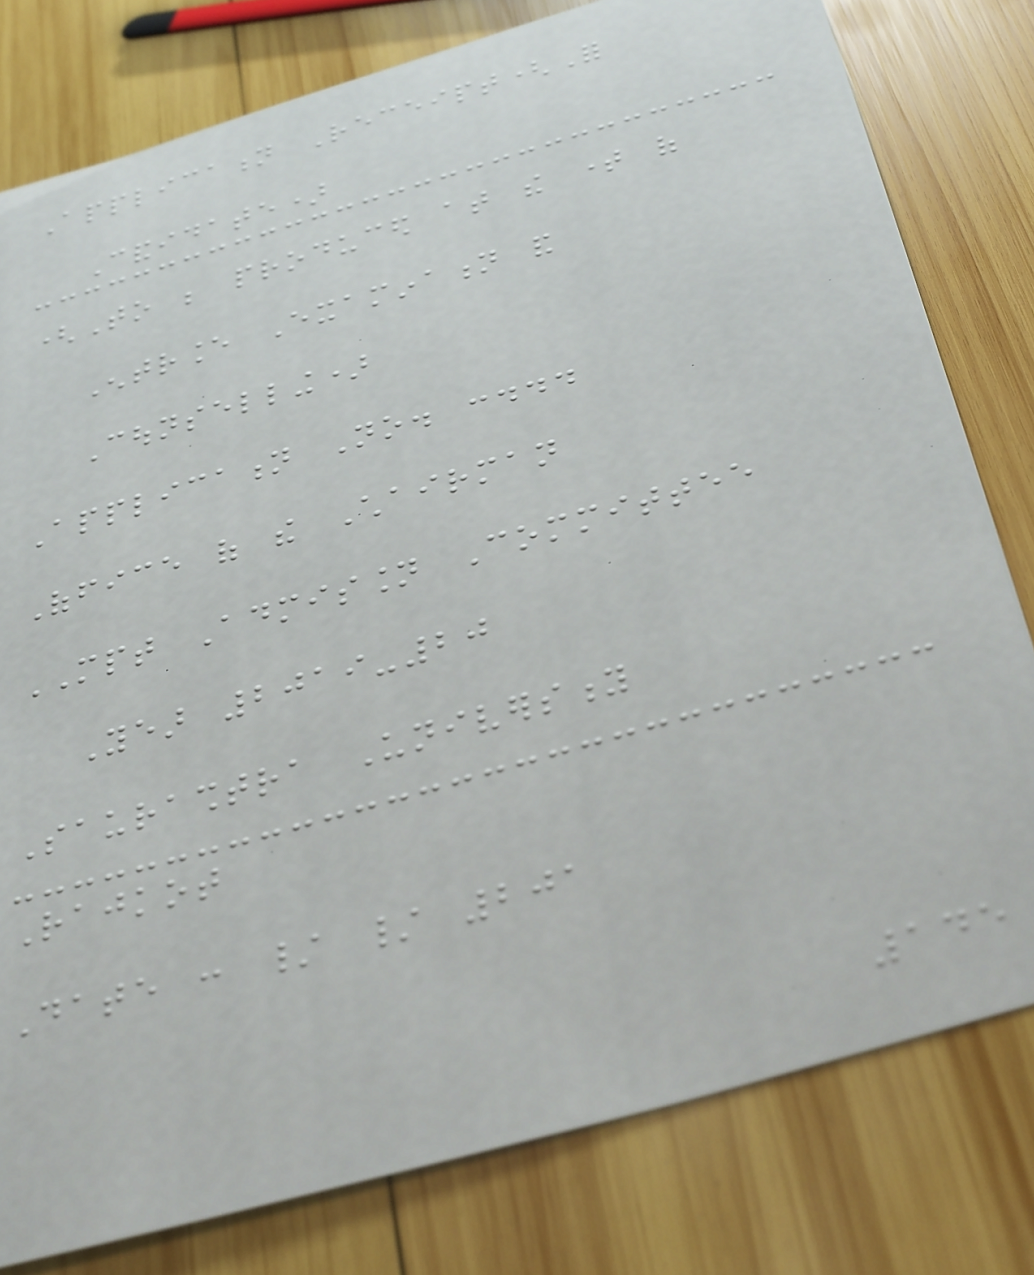Application Receipt(For
Candidate)
(To be produced at the time of
Entrance Examination and
Counselling)
Application No. :...
Office of the Chairman
MPT Admission Committee
Year 2019-20
Saurashtra University
Rajkot
Date : / / 201
145
